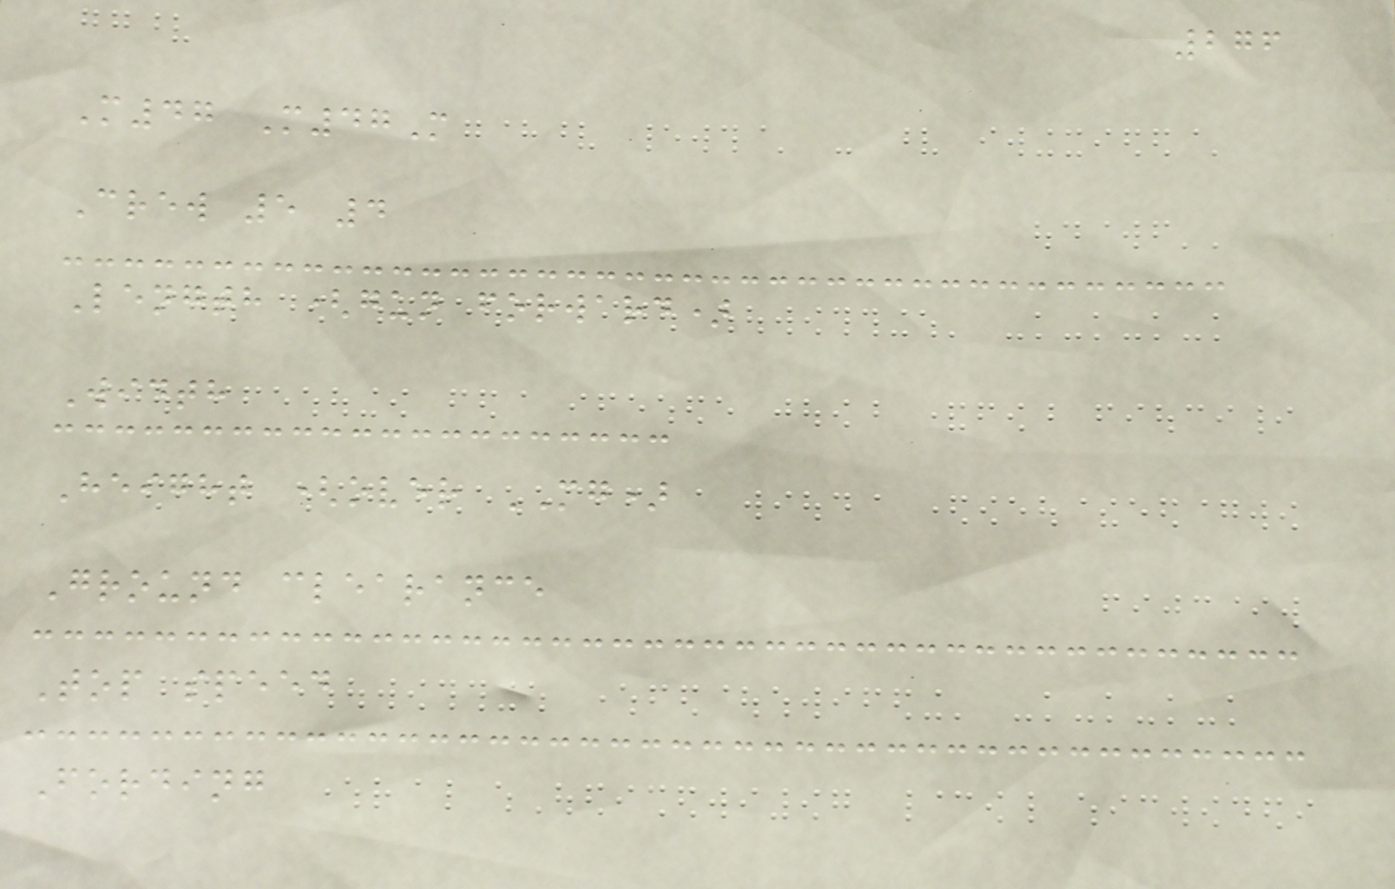276
M47 M47M
Crew 5 4
Length (gun forward)
Width
Height (over MG)
Ground clearance
Top speed
Fording
